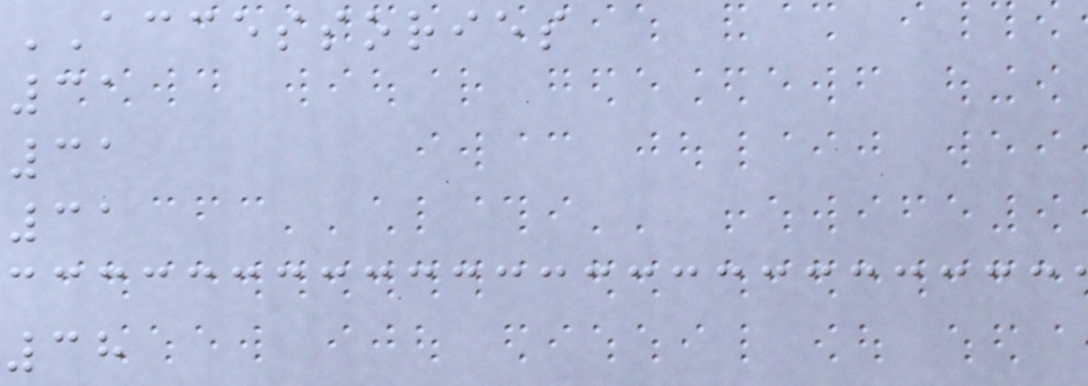ACCESSORIES
31
31
31
38
